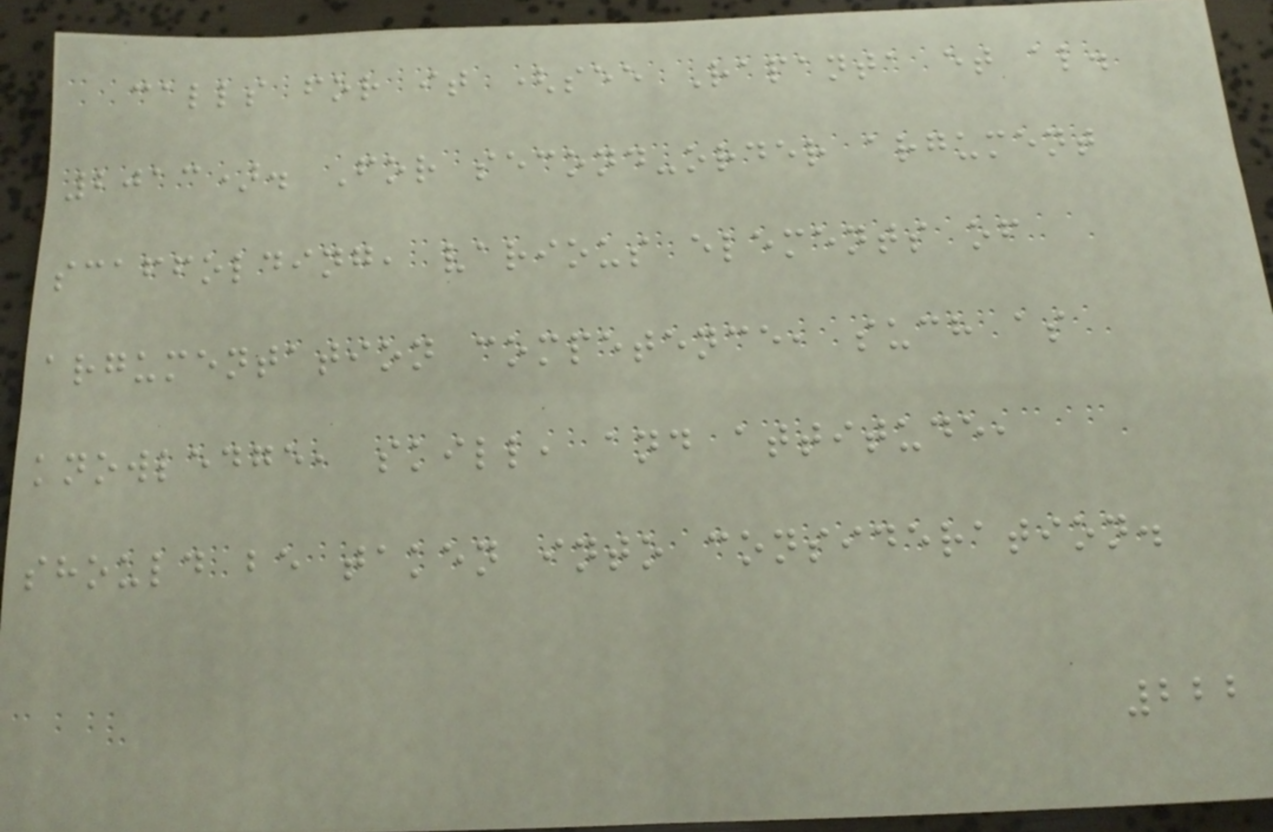calls for it (see Rapanta et al.
2013). For second-order argument
scaffolding, various elements of
argumentation competence, such as
knowledge, skill, and attitude,
should be taken into consideration.
222
